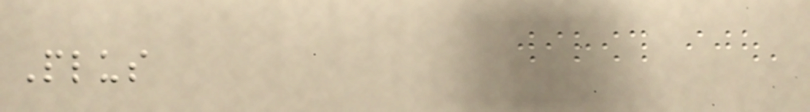Plus
